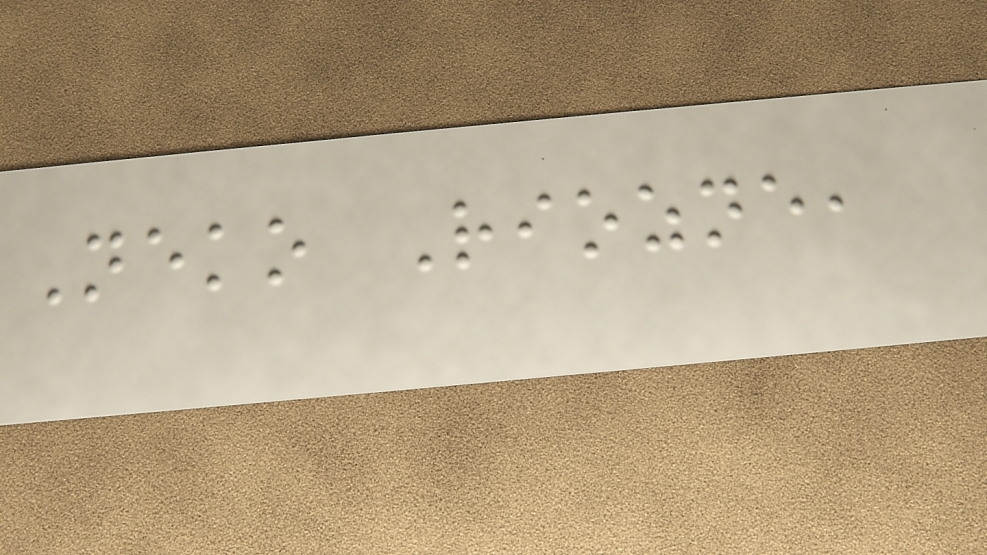Neko Riozne,
